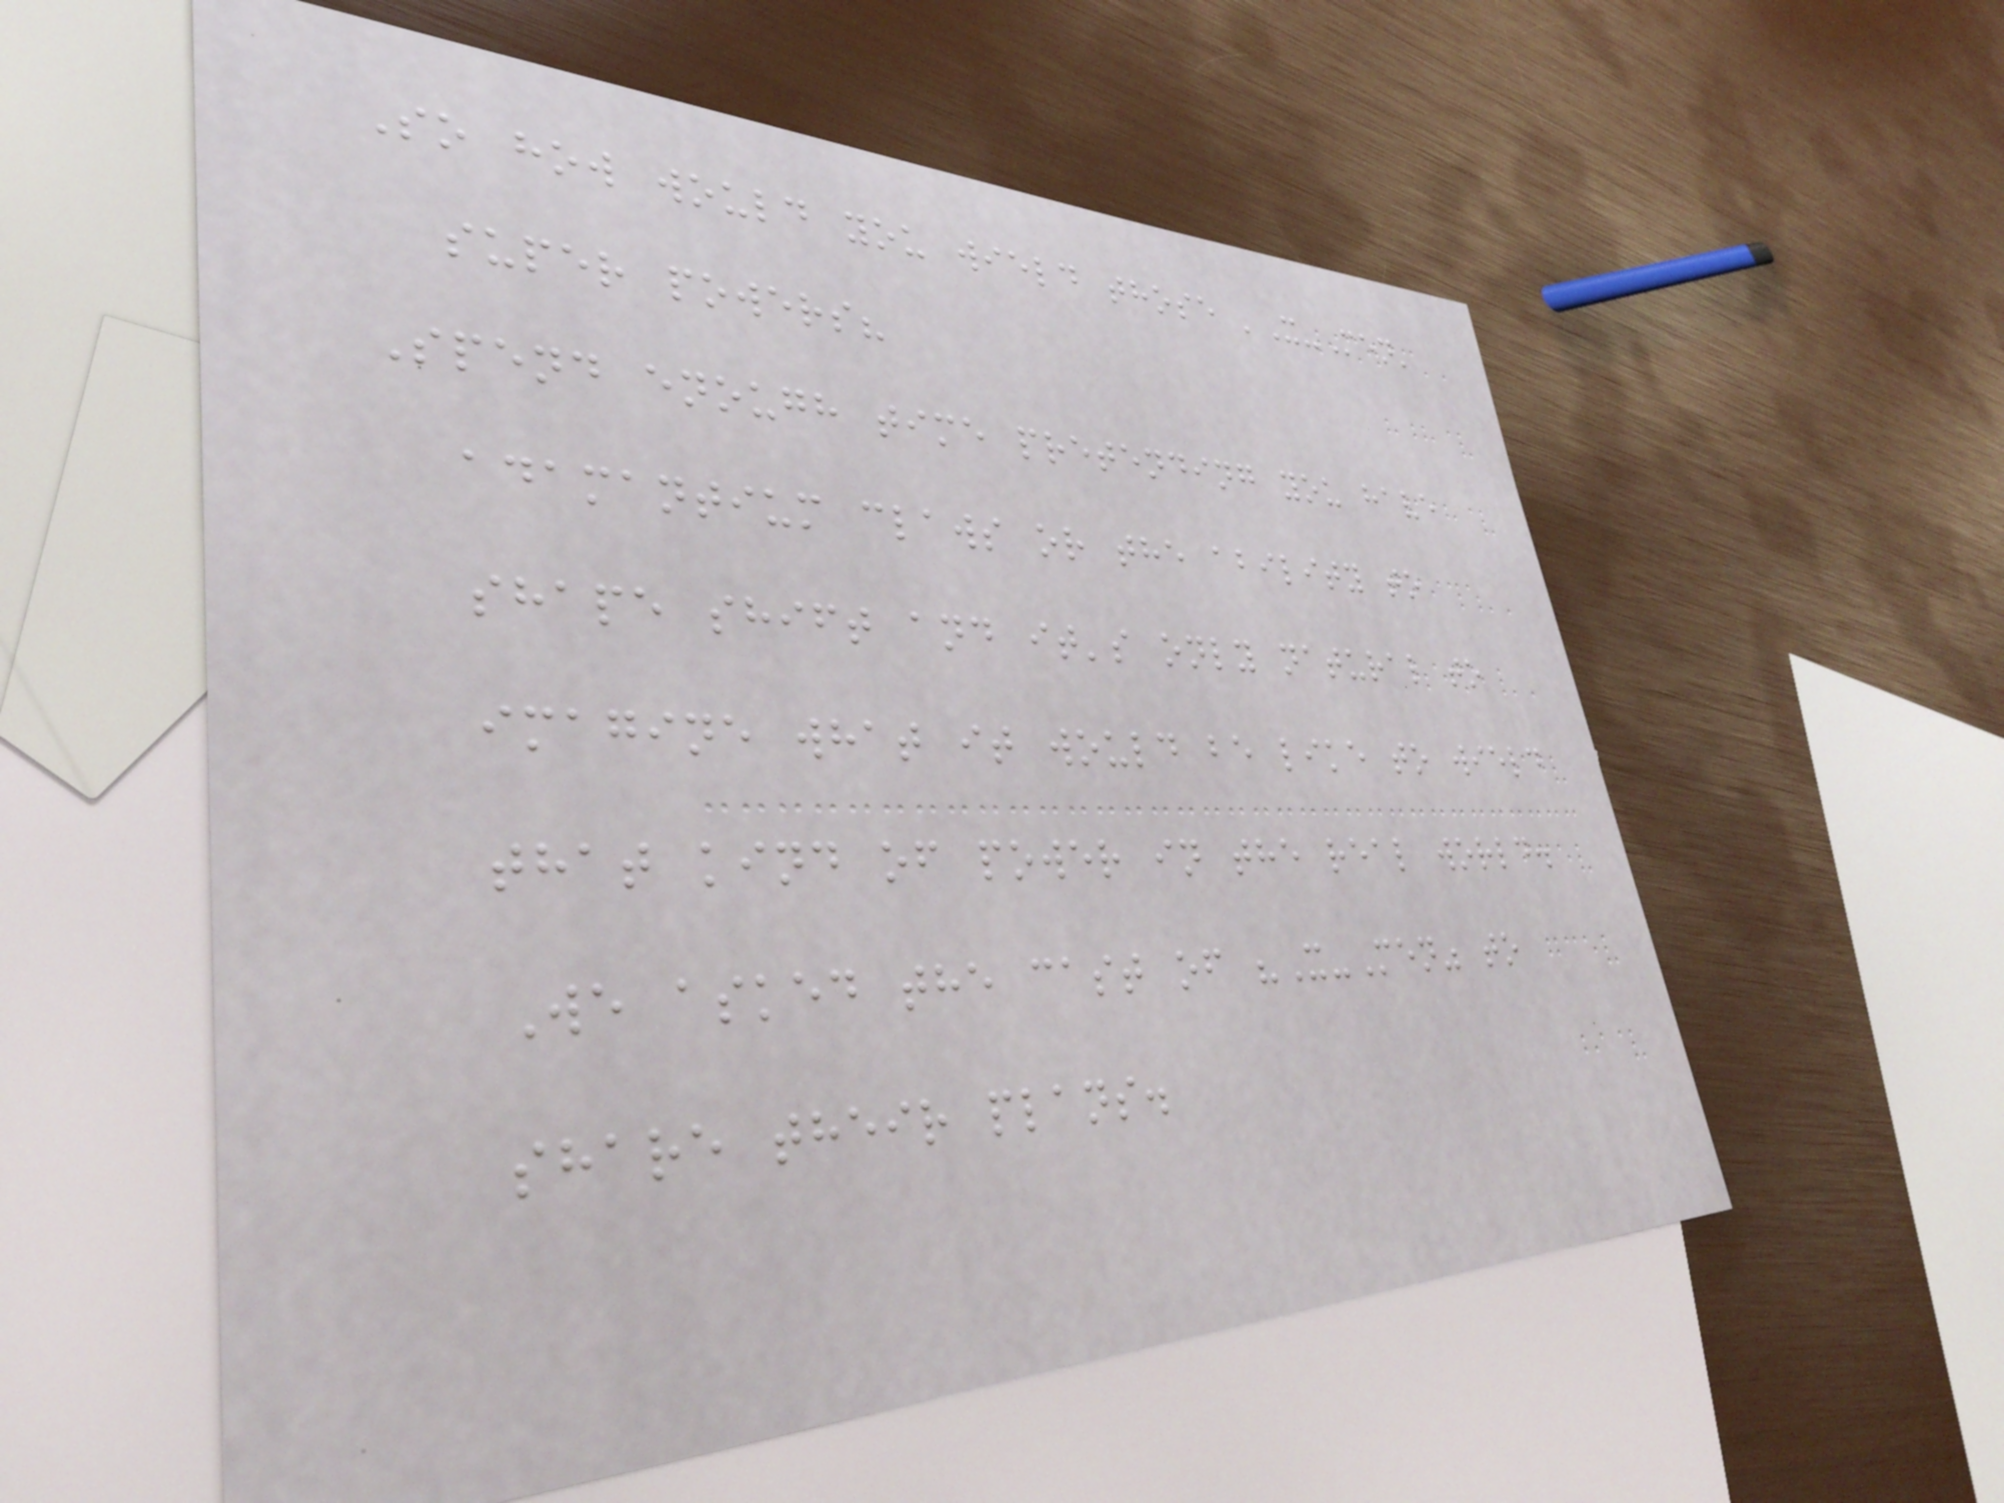So how would you wield those 'X-Men'
super powers?
Spend enough time pretending you have
adamantium claws or the ability to
shape shift and it's only natural to
imagine what it would be like to wield
that kind of power in the real world.
We asked the cast of "X-Men" to
share their plans.
